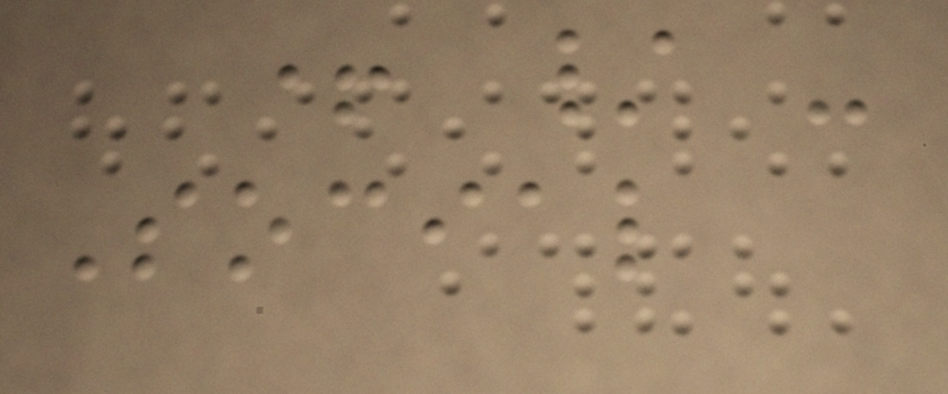+ / -
Social
